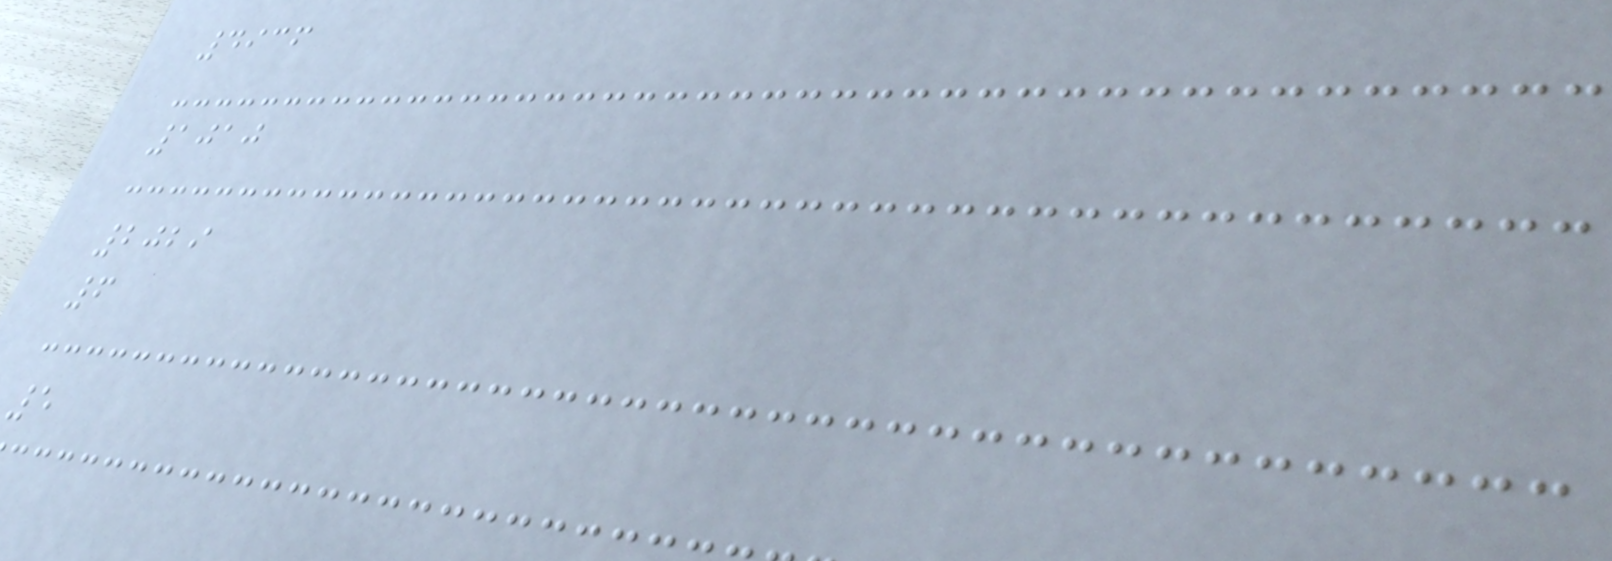4936
1010
2029
6
5
